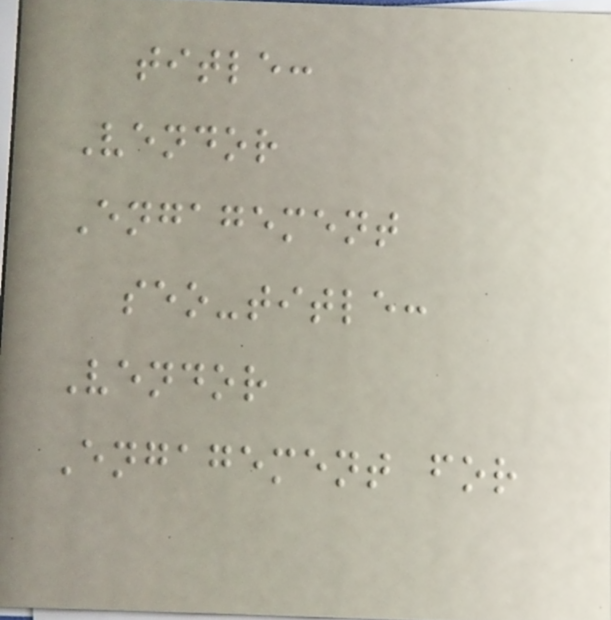title:
Vendor
Engagement
seo-title:
Vendor
Engagement for
